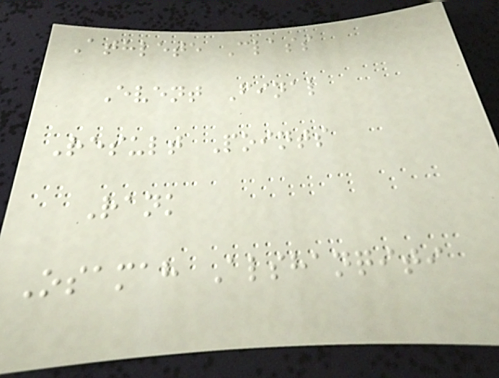Athlete Class
Event Final
Result Points
Rank
Osamah Alshanqiti
